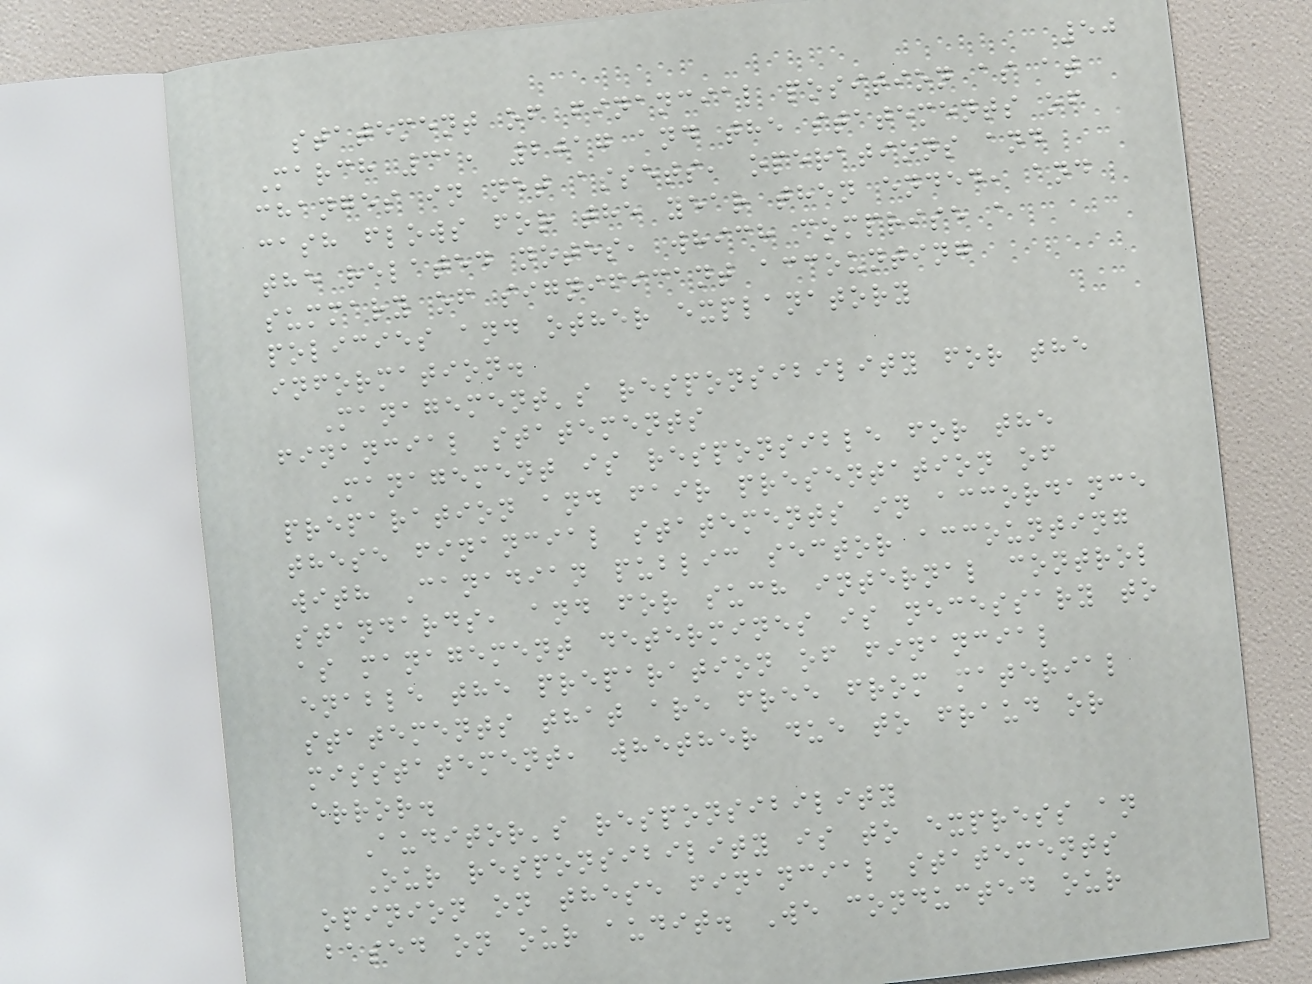50
statement of financial position as at
March 31, 2017 and the statements of
changes in net assets, operations and
cash flows for the year then ended, and
the related notes, which comprise a
summary of significant accounting
policies and other explanatory
information.
Management's responsibility for the
financial statements
Management is responsible for the
preparation and fair presentation of
these financial statements in accordance
with Canadian public sector accounting
standards, and for such internal control
as management determines is necessary to
enable the preparation of financial
statements that are free from material
misstatement, whether due to fraud or
error.
Auditor's responsibility
Our responsibility is to express an
opinion on these financial statements
based on our audit. We conducted our
